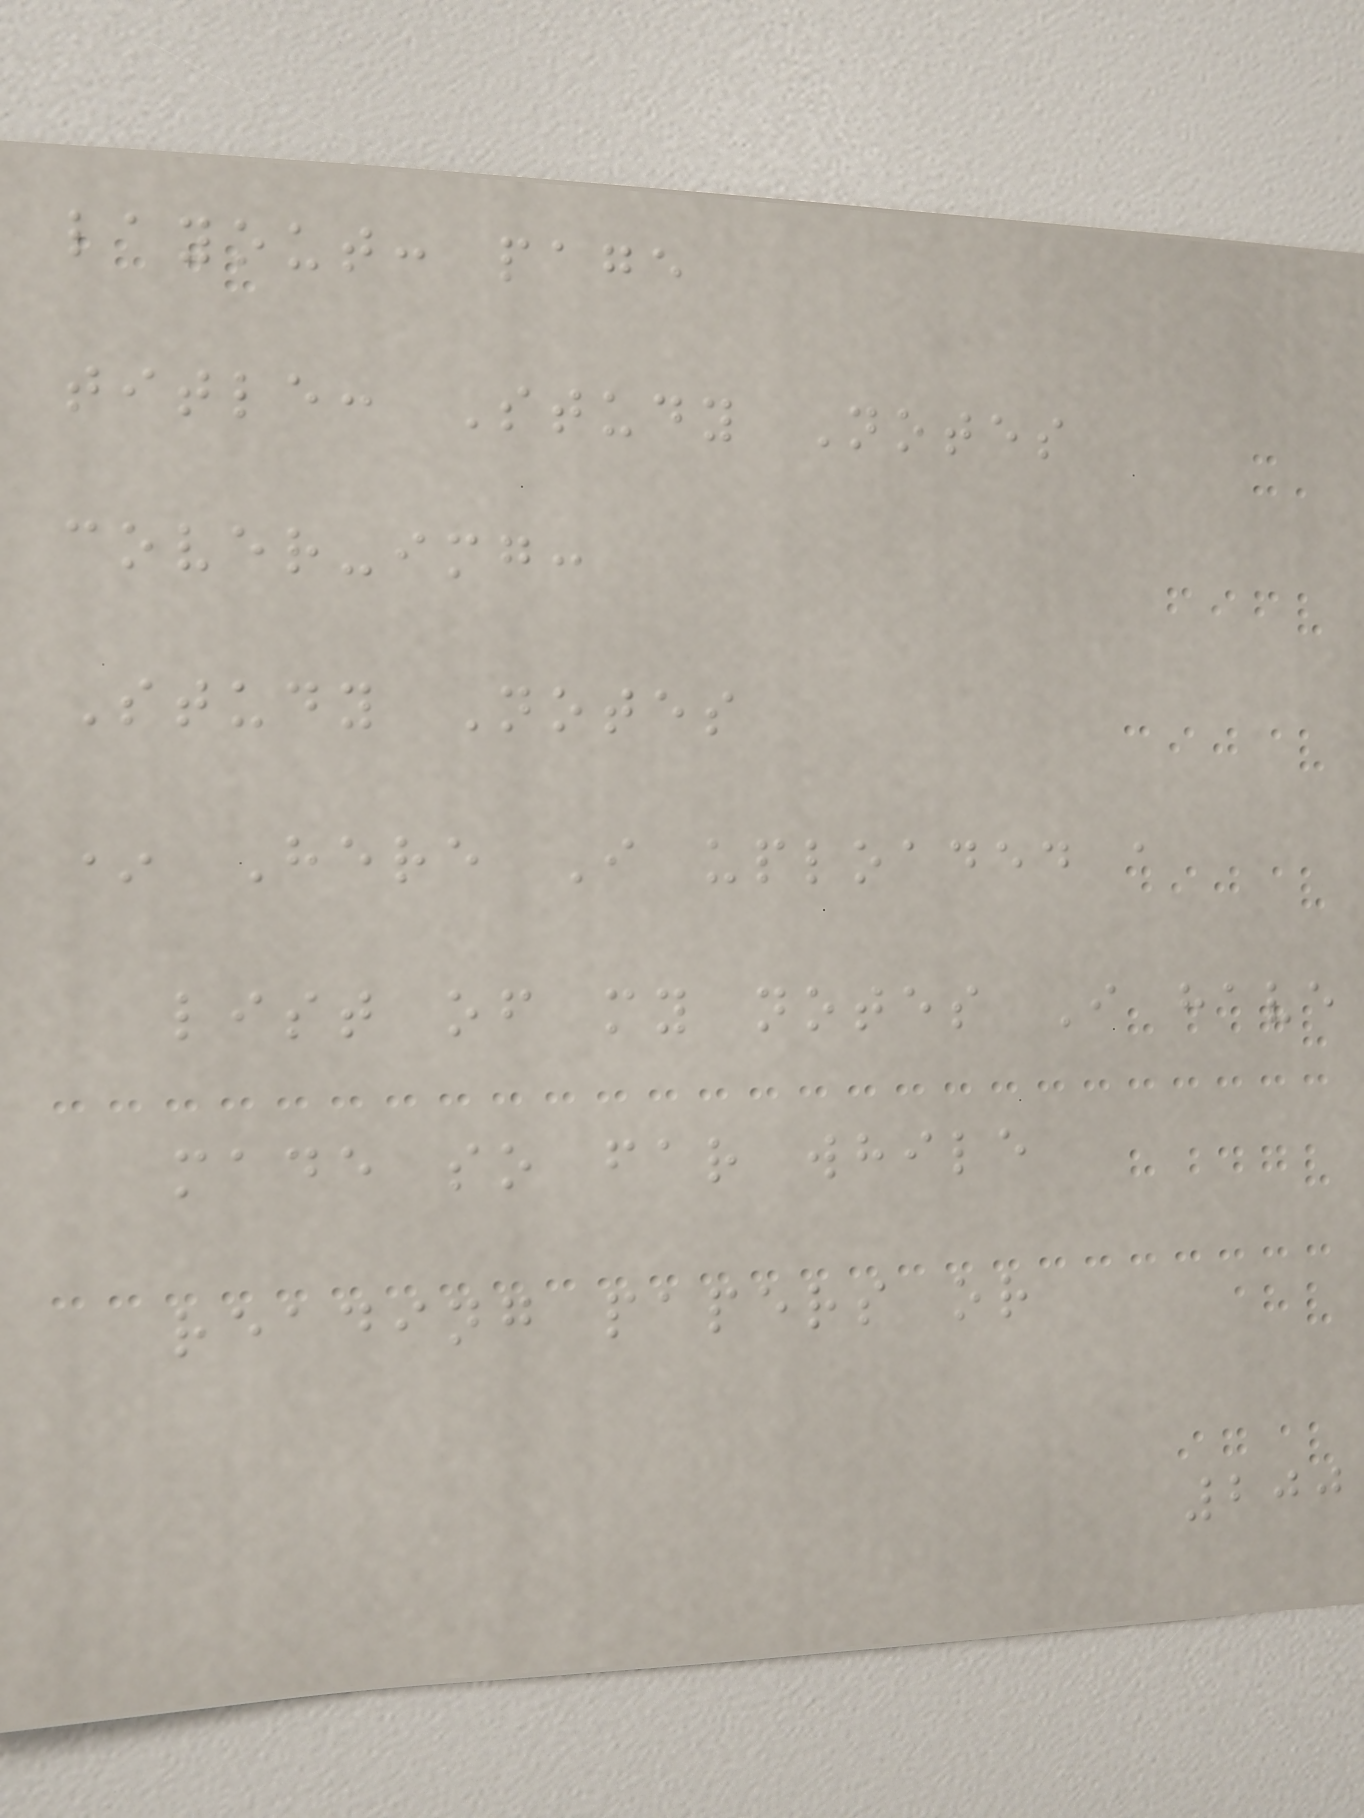layout: page
title: Study Notes
cover-img:
Study Notes
* Here I uploaded a
list of my notes I have
made so far while
reading papers or
200
